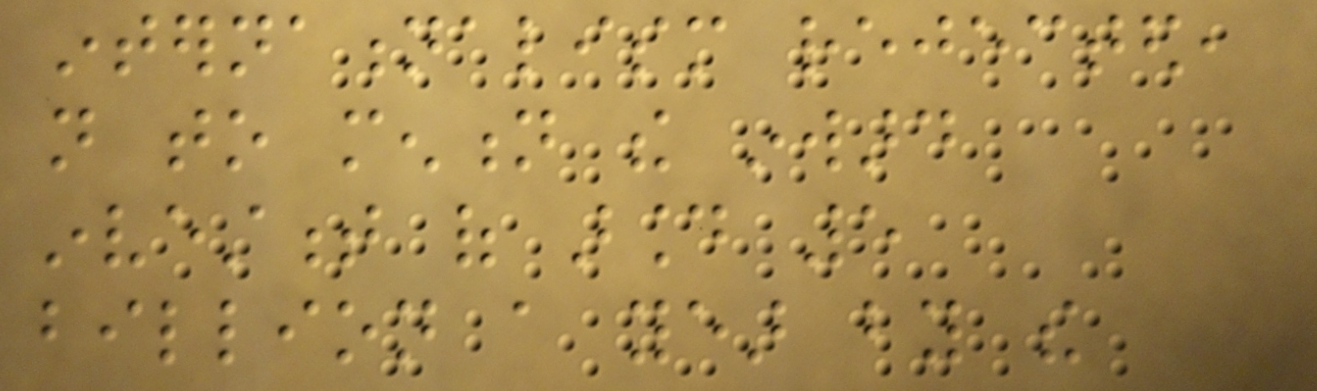internationalism rejected,
not to mention the inward
investment of around 5
billion a year by the
